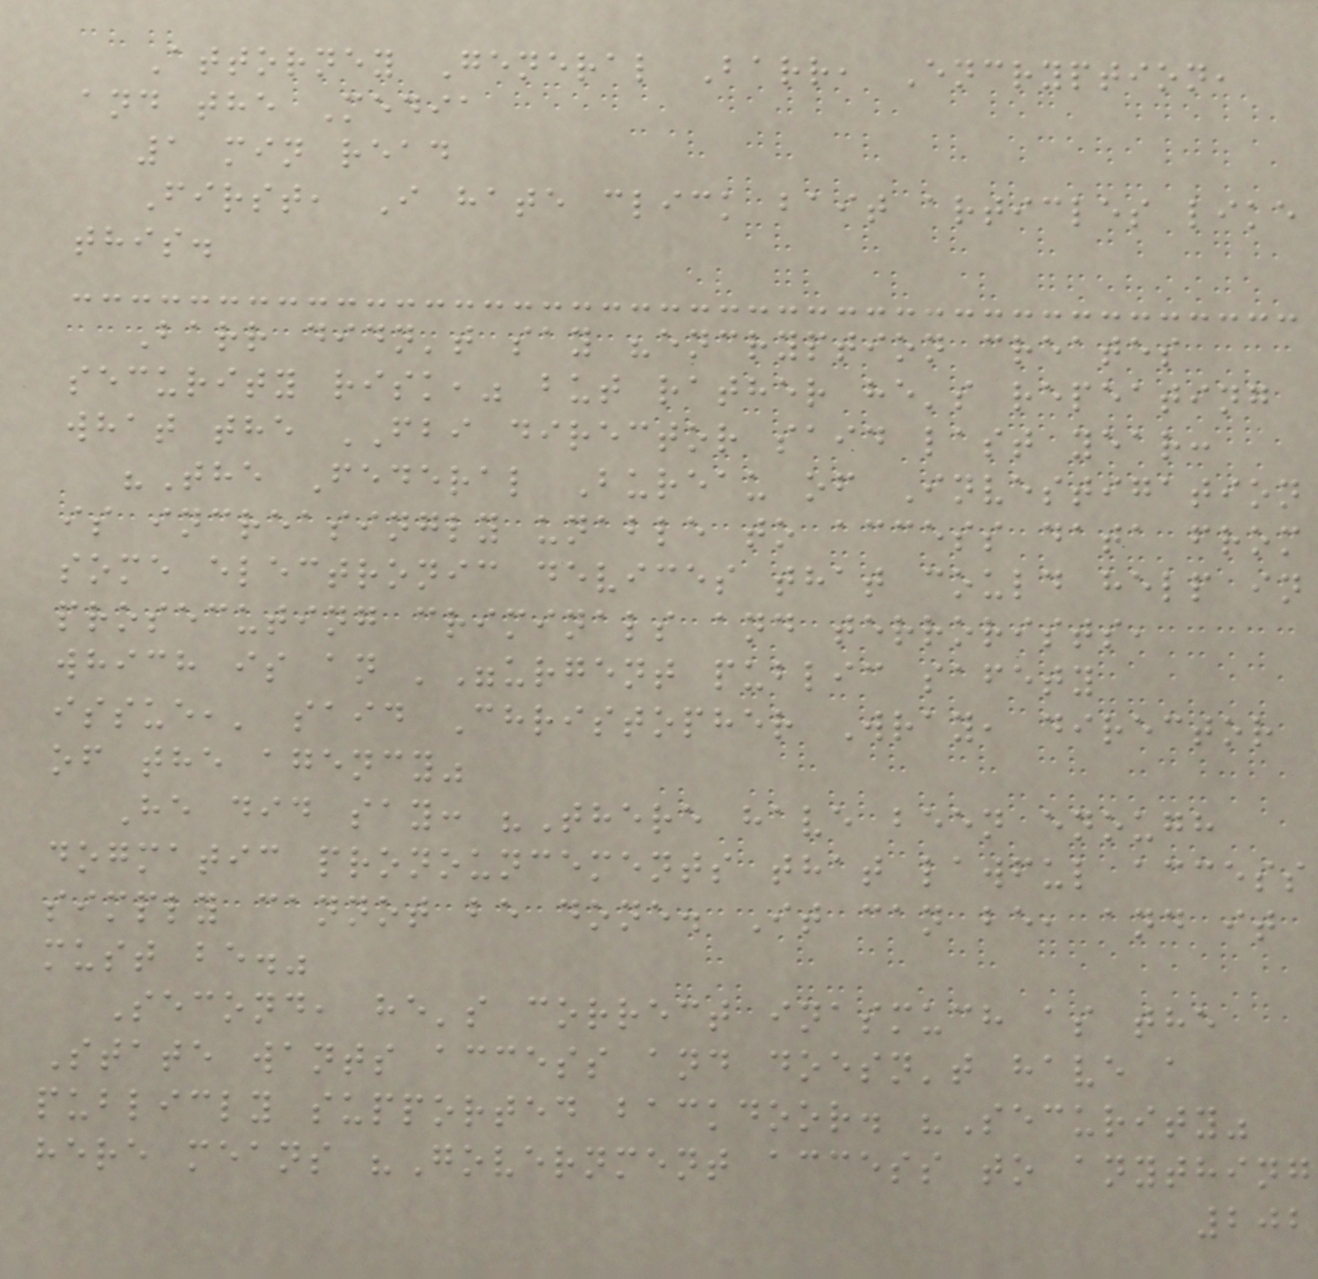Attorney General Barr, Encryption,
and the Media
1 min read
First, I hate click bait articles like
this.
Barr didn't say "encryption creates
security risk," but rather he's repeating
what the FBI director said last year:
"The Federal Bureau of Investigation
is increasingly unable to access data from
some electronic devices that could help in
prosecuting criminals and terrorists,
which is an '"urgent public safety
issue,' said Christopher Wray, director
of the agency"
He did say: "There have been enough
dogmatic pronouncements that lawful access
simply cannot be done. It can be, and it
must be."
Second, he's correct inasmuch as the
State wants access and doesn't have a
publicly supported backdoor. "Security"
here means "Government access to anything
202
